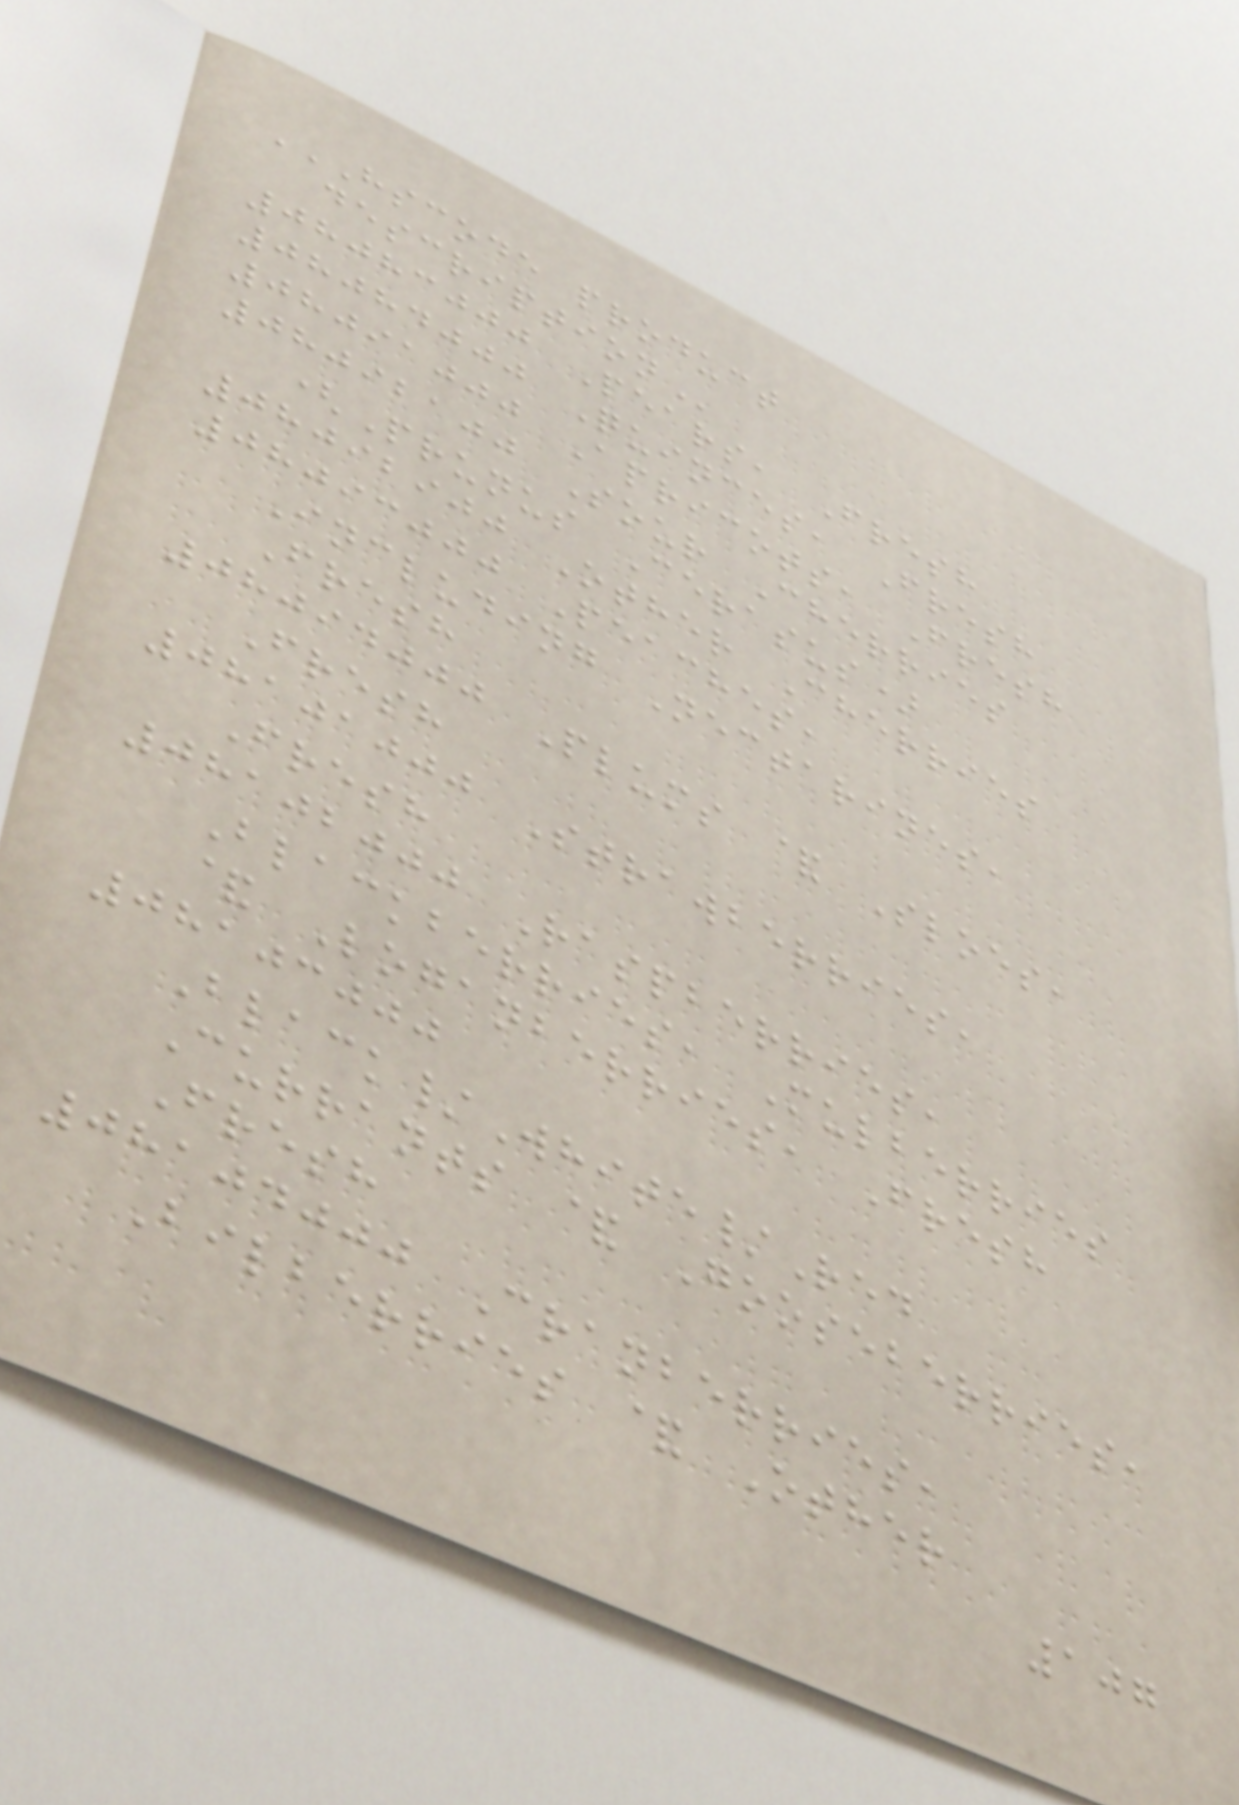HSCODE PRODUCT
DESCRIPTION
08083000 Pears, Fresh
08084000 Quinces, Fresh
08091000 Apricots, Fresh
08092100 Sour Cherries
(Prunus Cerasus)
08092900 Other Cherries
08093000 Peaches,
Including Nectarines,
Fresh
08094000 Plums & Sloes,
Fresh
08101000 Strawberries,
Fresh
08102000 Raspberries,
Blackberries, Mulberries
& Loganberries, Fresh
08103000
Black/White/Red
Currants & Gooseberries,
Fresh
08104000 Cranberries,
Bilberries & Other
107
